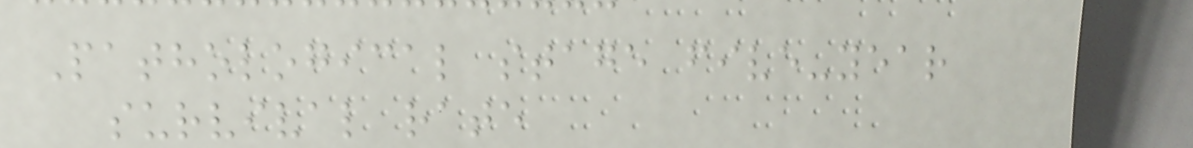Pathological stage five-year
survival rate
